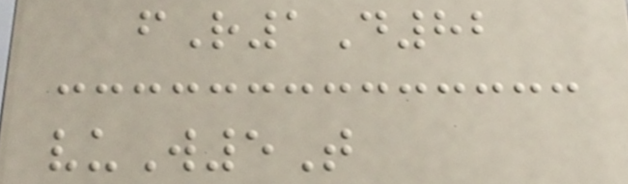fR1D82
vuW5T
